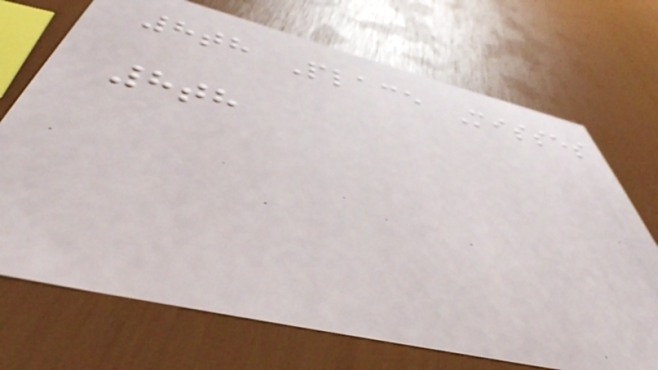8th Place Misses
8th
